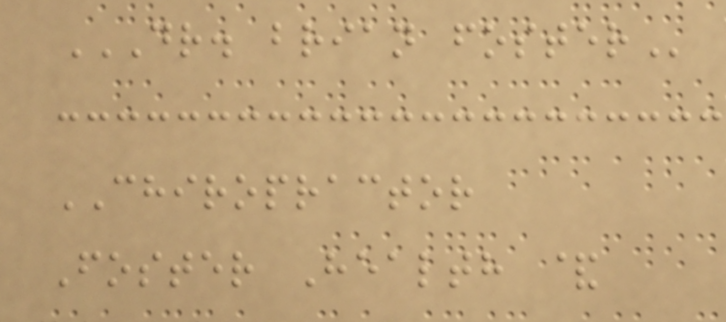DR. BRIAN FOSTER
CHIROPRACTOR
Foster Health &
